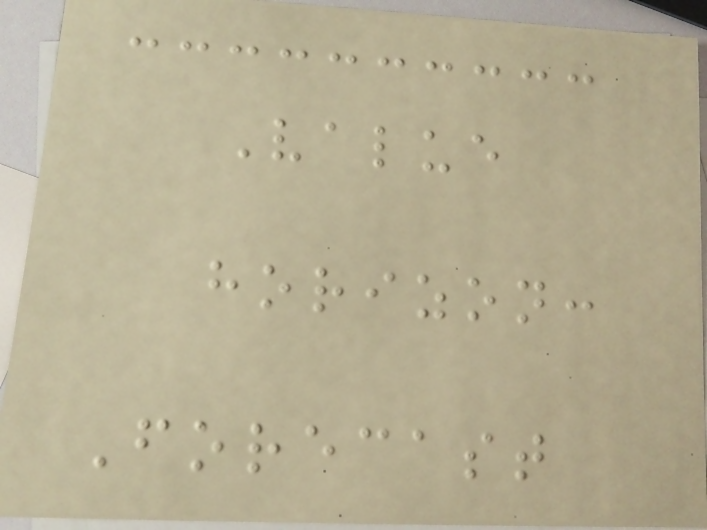Value
horizon:
Forecast
